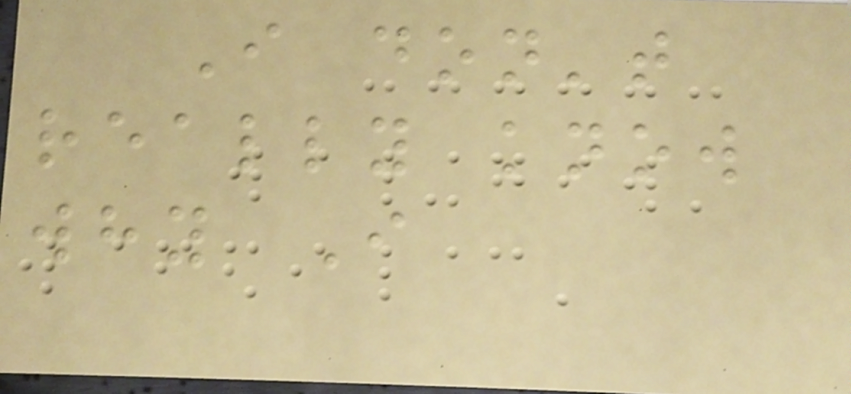I don't
really know
why I
